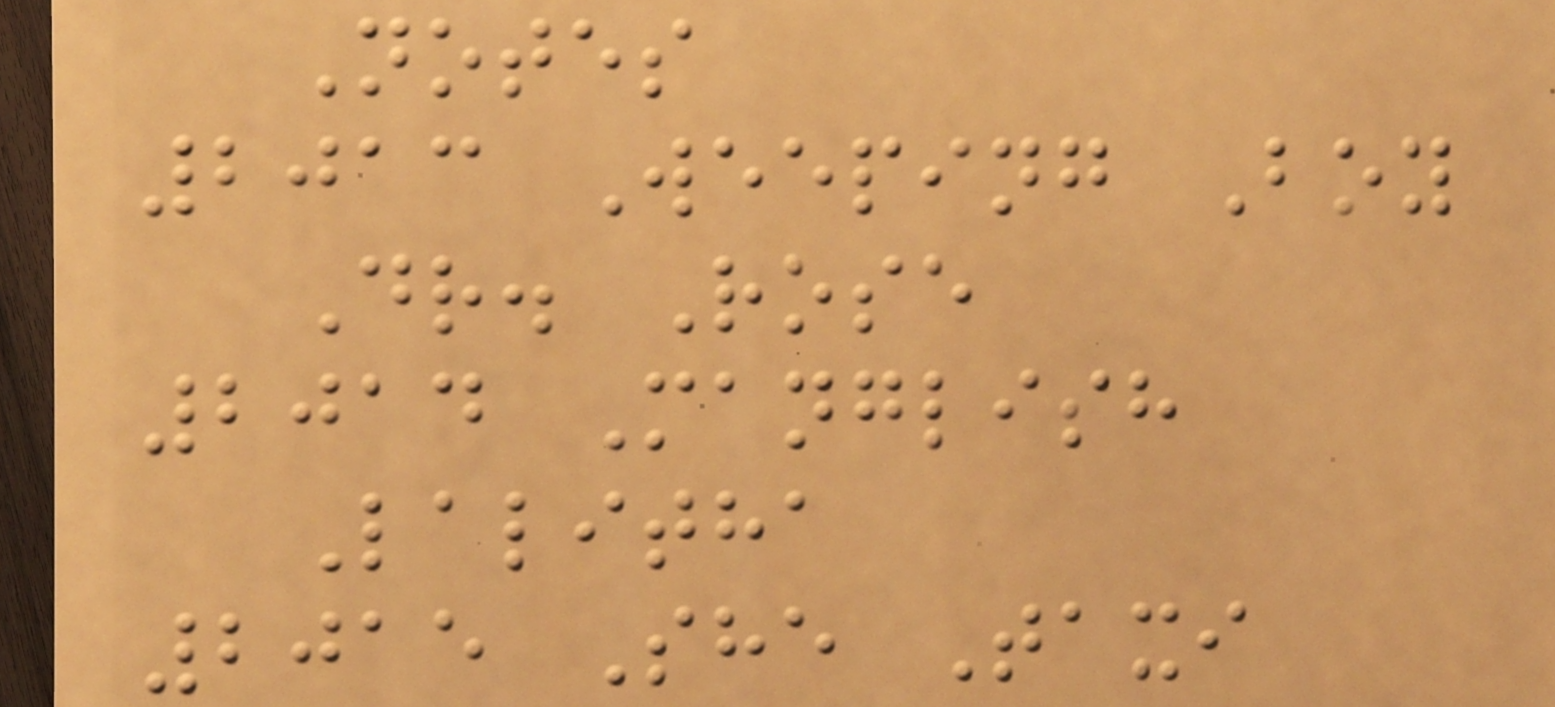Notes
2013 Weeping Boy
Dr. Rose
2014 Manglish
Lalitha
2015 She Taxi
